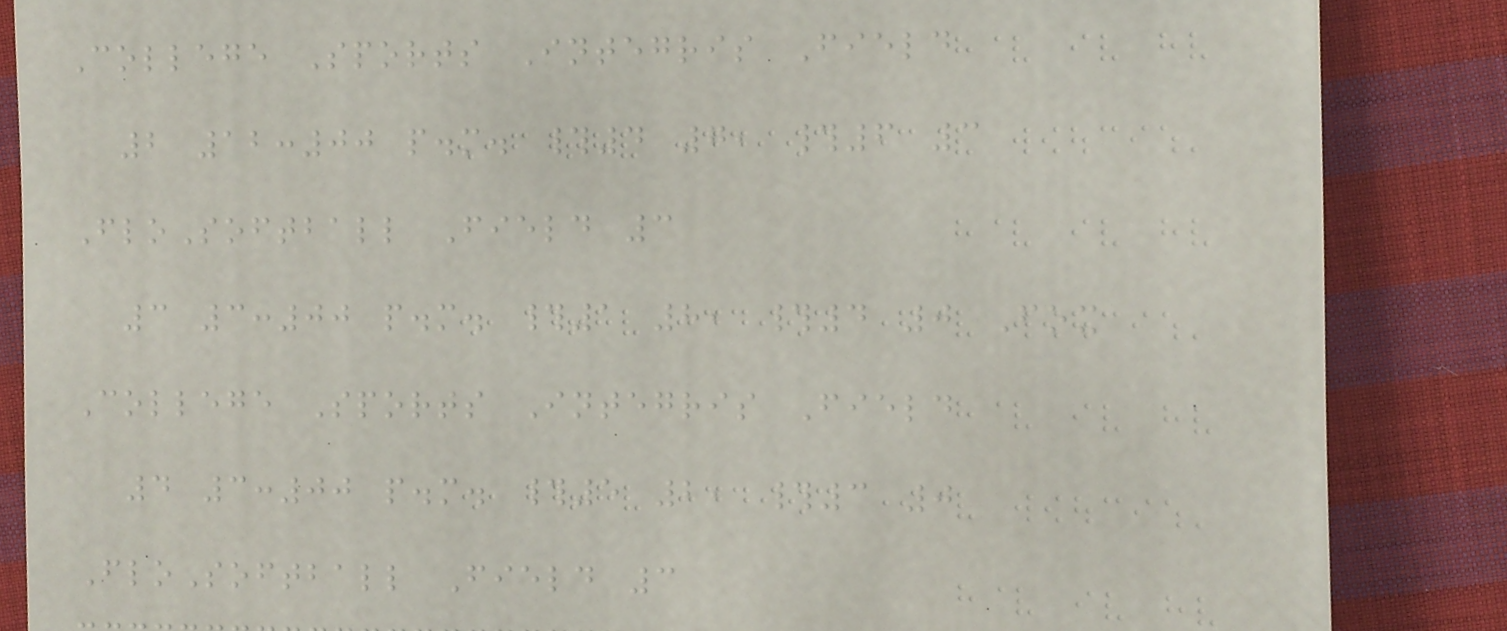College Sports Integris Field
2 12:00 p.m. #4 7, #6 3
FloSoftball Field 3
3 3:00 p.m. #1 8, #4 0 Fox
College Sports Integris Field
4 3:00 p.m. #5 2, #3 0
FloSoftball Field 3
